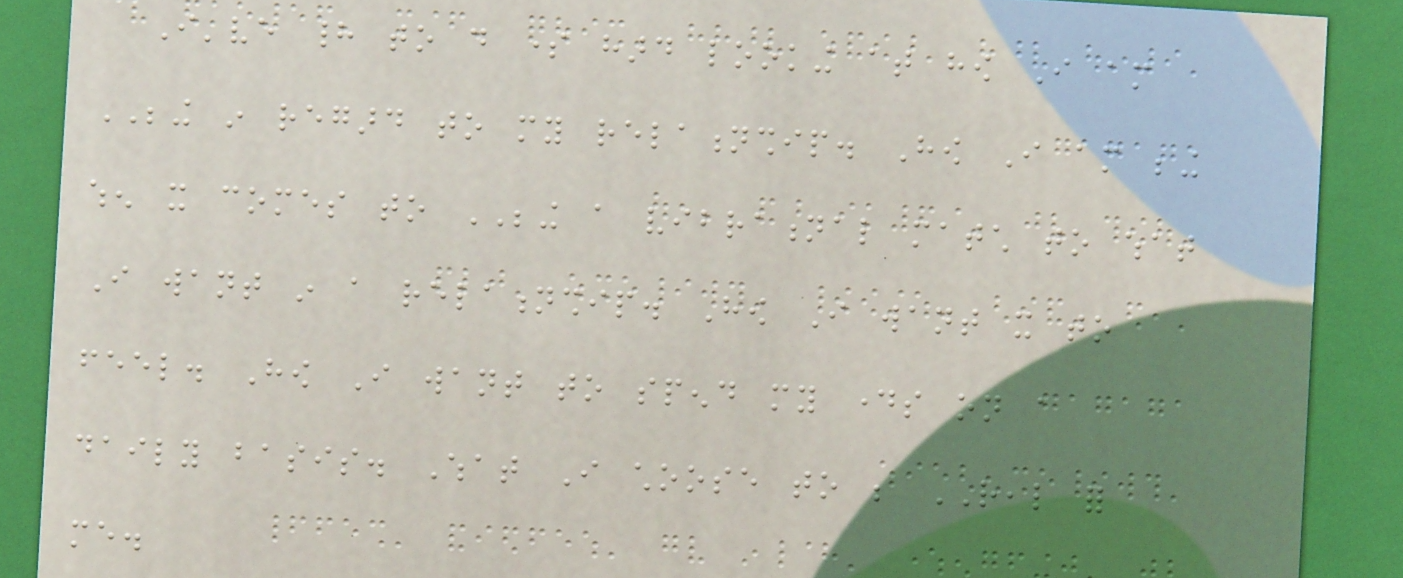I've had to do some hard looking at how I am
BEING in regard to my relationship. How I am being
when it comes to BEING a vibrational match to what
I want in a relationship. How I want it to
feel. How I want to spend my days on a
daily basis. What I choose to be REAL for
me.
